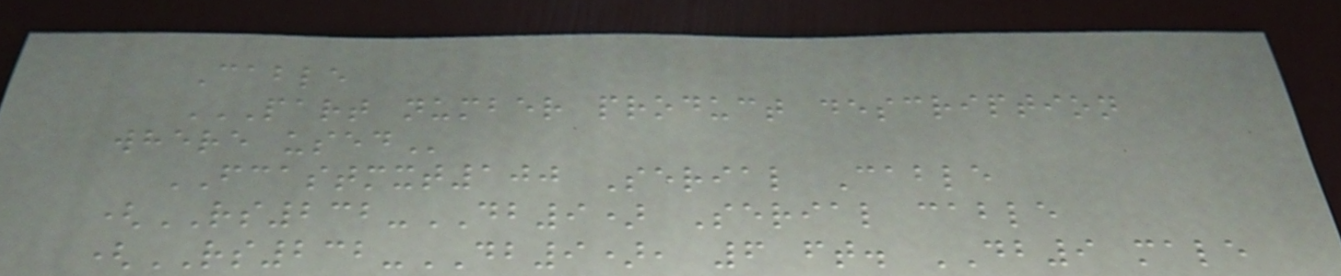Cable
PART NUMBER PRODUCT DESCRIPTION
WHERE USED
FCASTMXT100 Serial Cable
(RS232-DB9) Serial cable
(RS232-DB9), 6 ft. DB9 male
